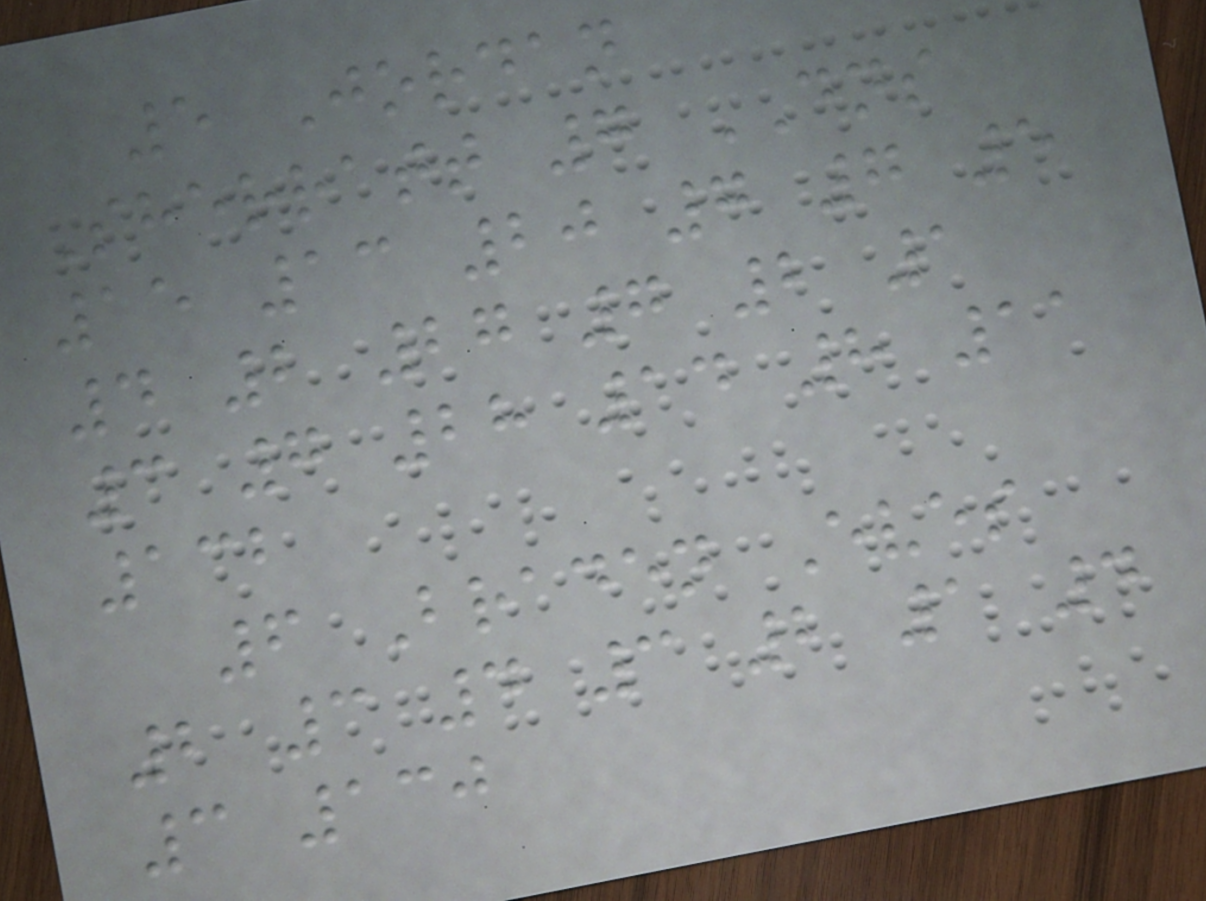5 Jordan
Sherratt 7 DNS
15 13 20 7 7 5
4 2 27 7 2 1
3 7 28 14 8 11
132
6 Braden Eves
2 3 4 3 2 1 4
3 130
